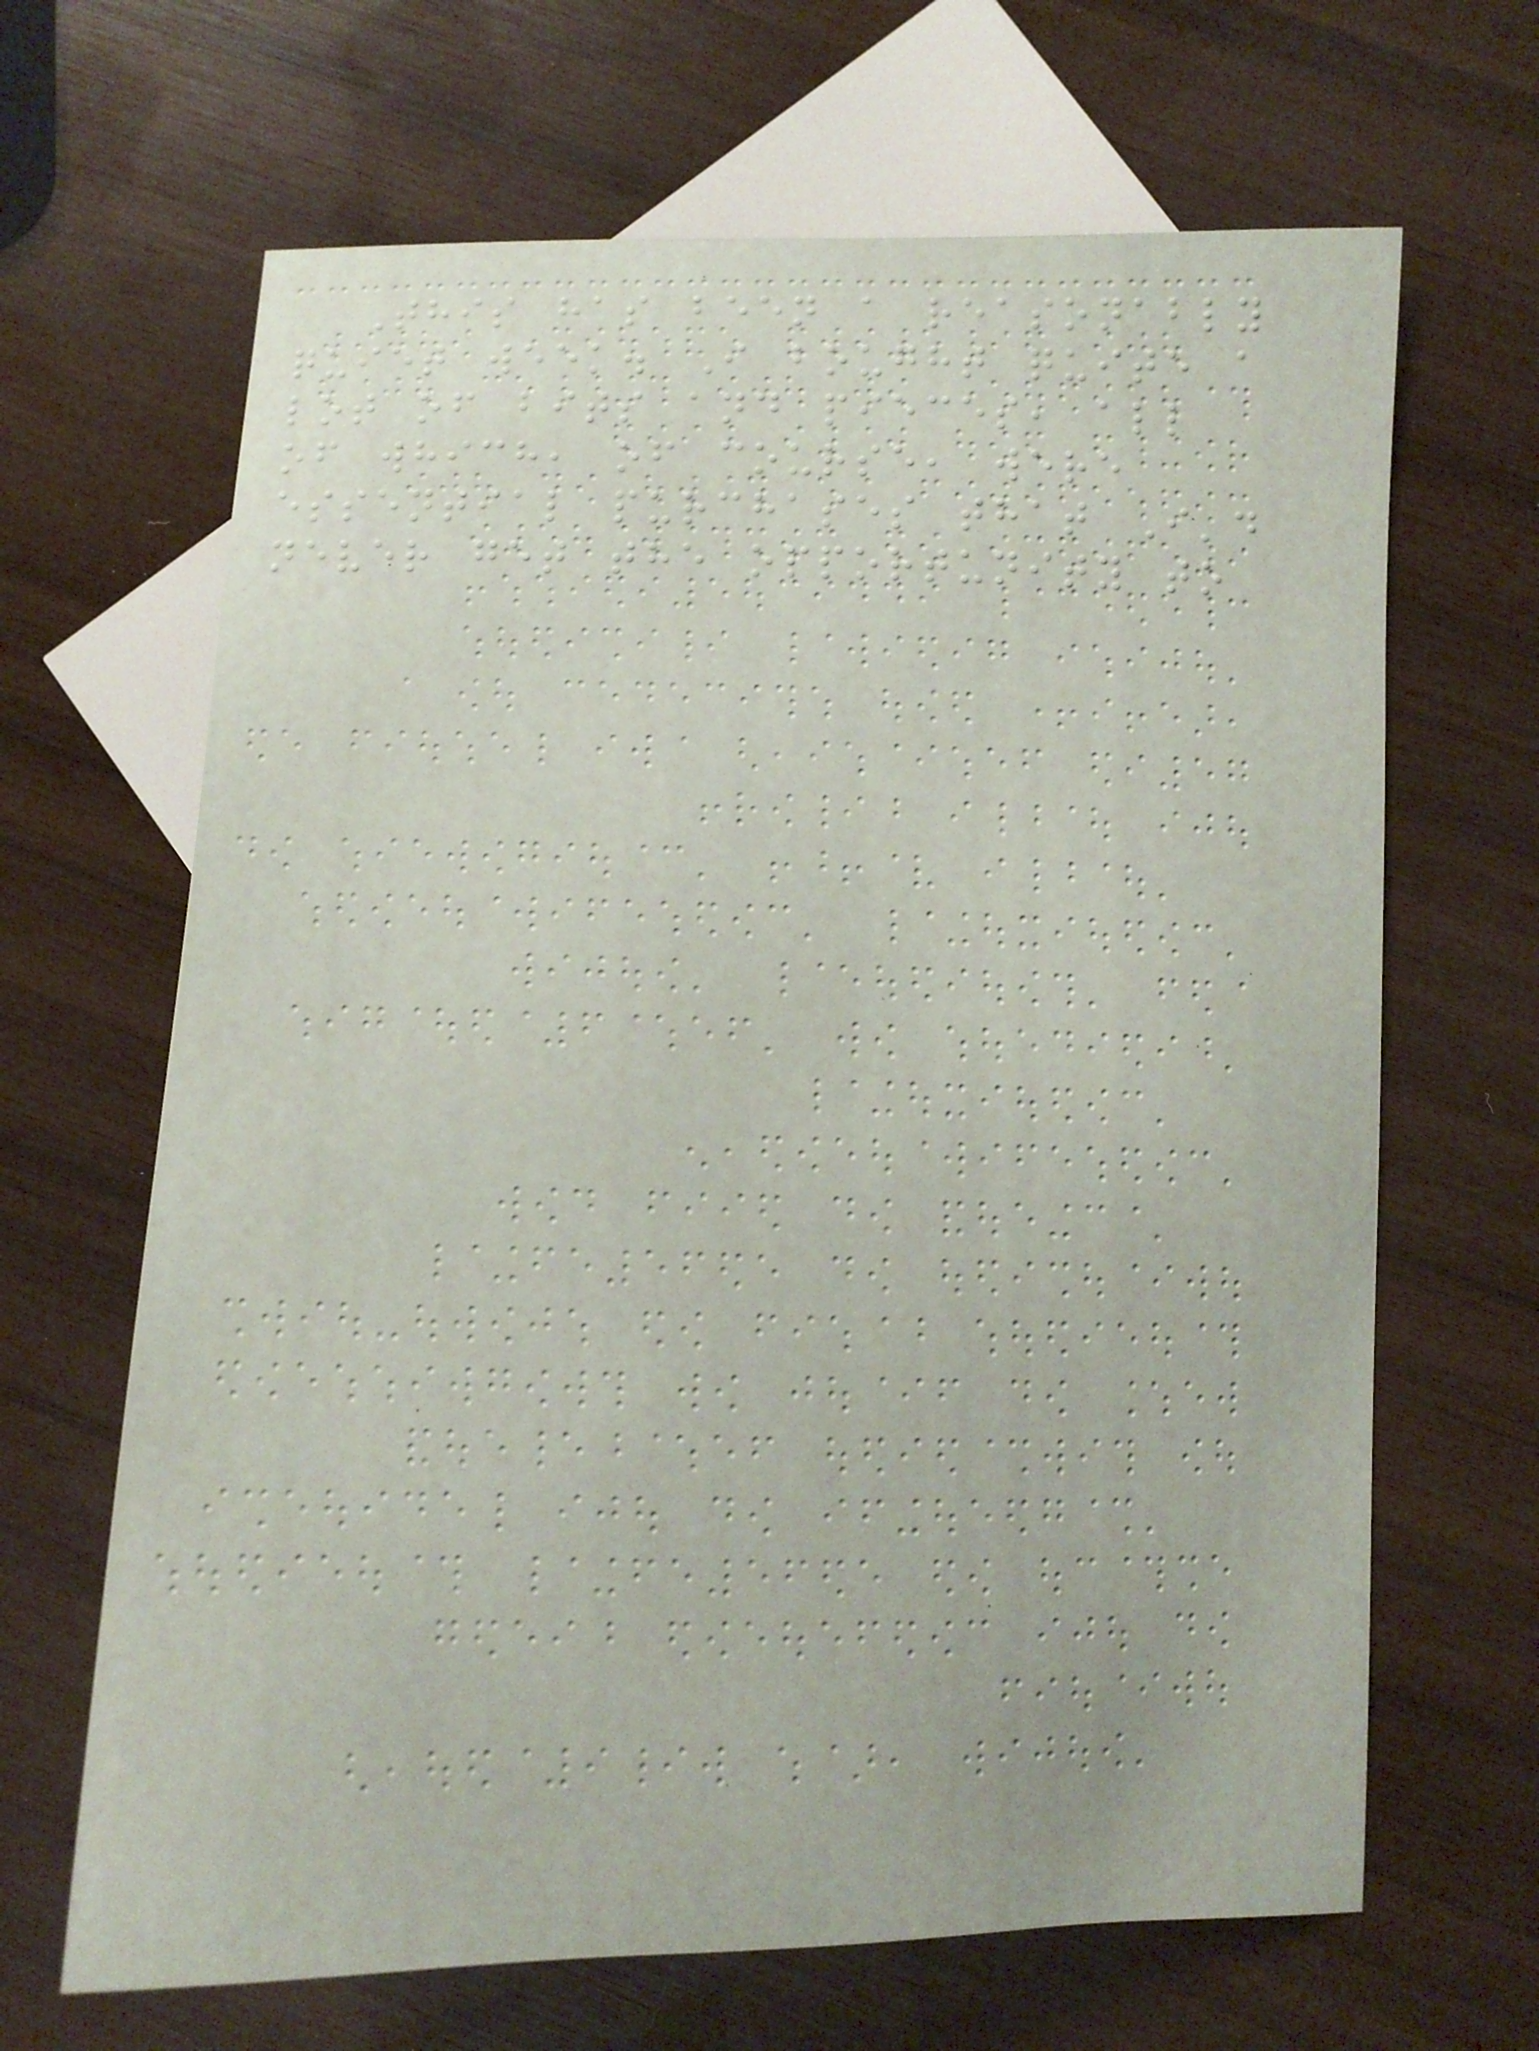This has been a reasonably
quiet week. I bought quite a
lot of bits and pieces, all
of which, of course, were
essential purchases that I'd
never get the opportunity to
